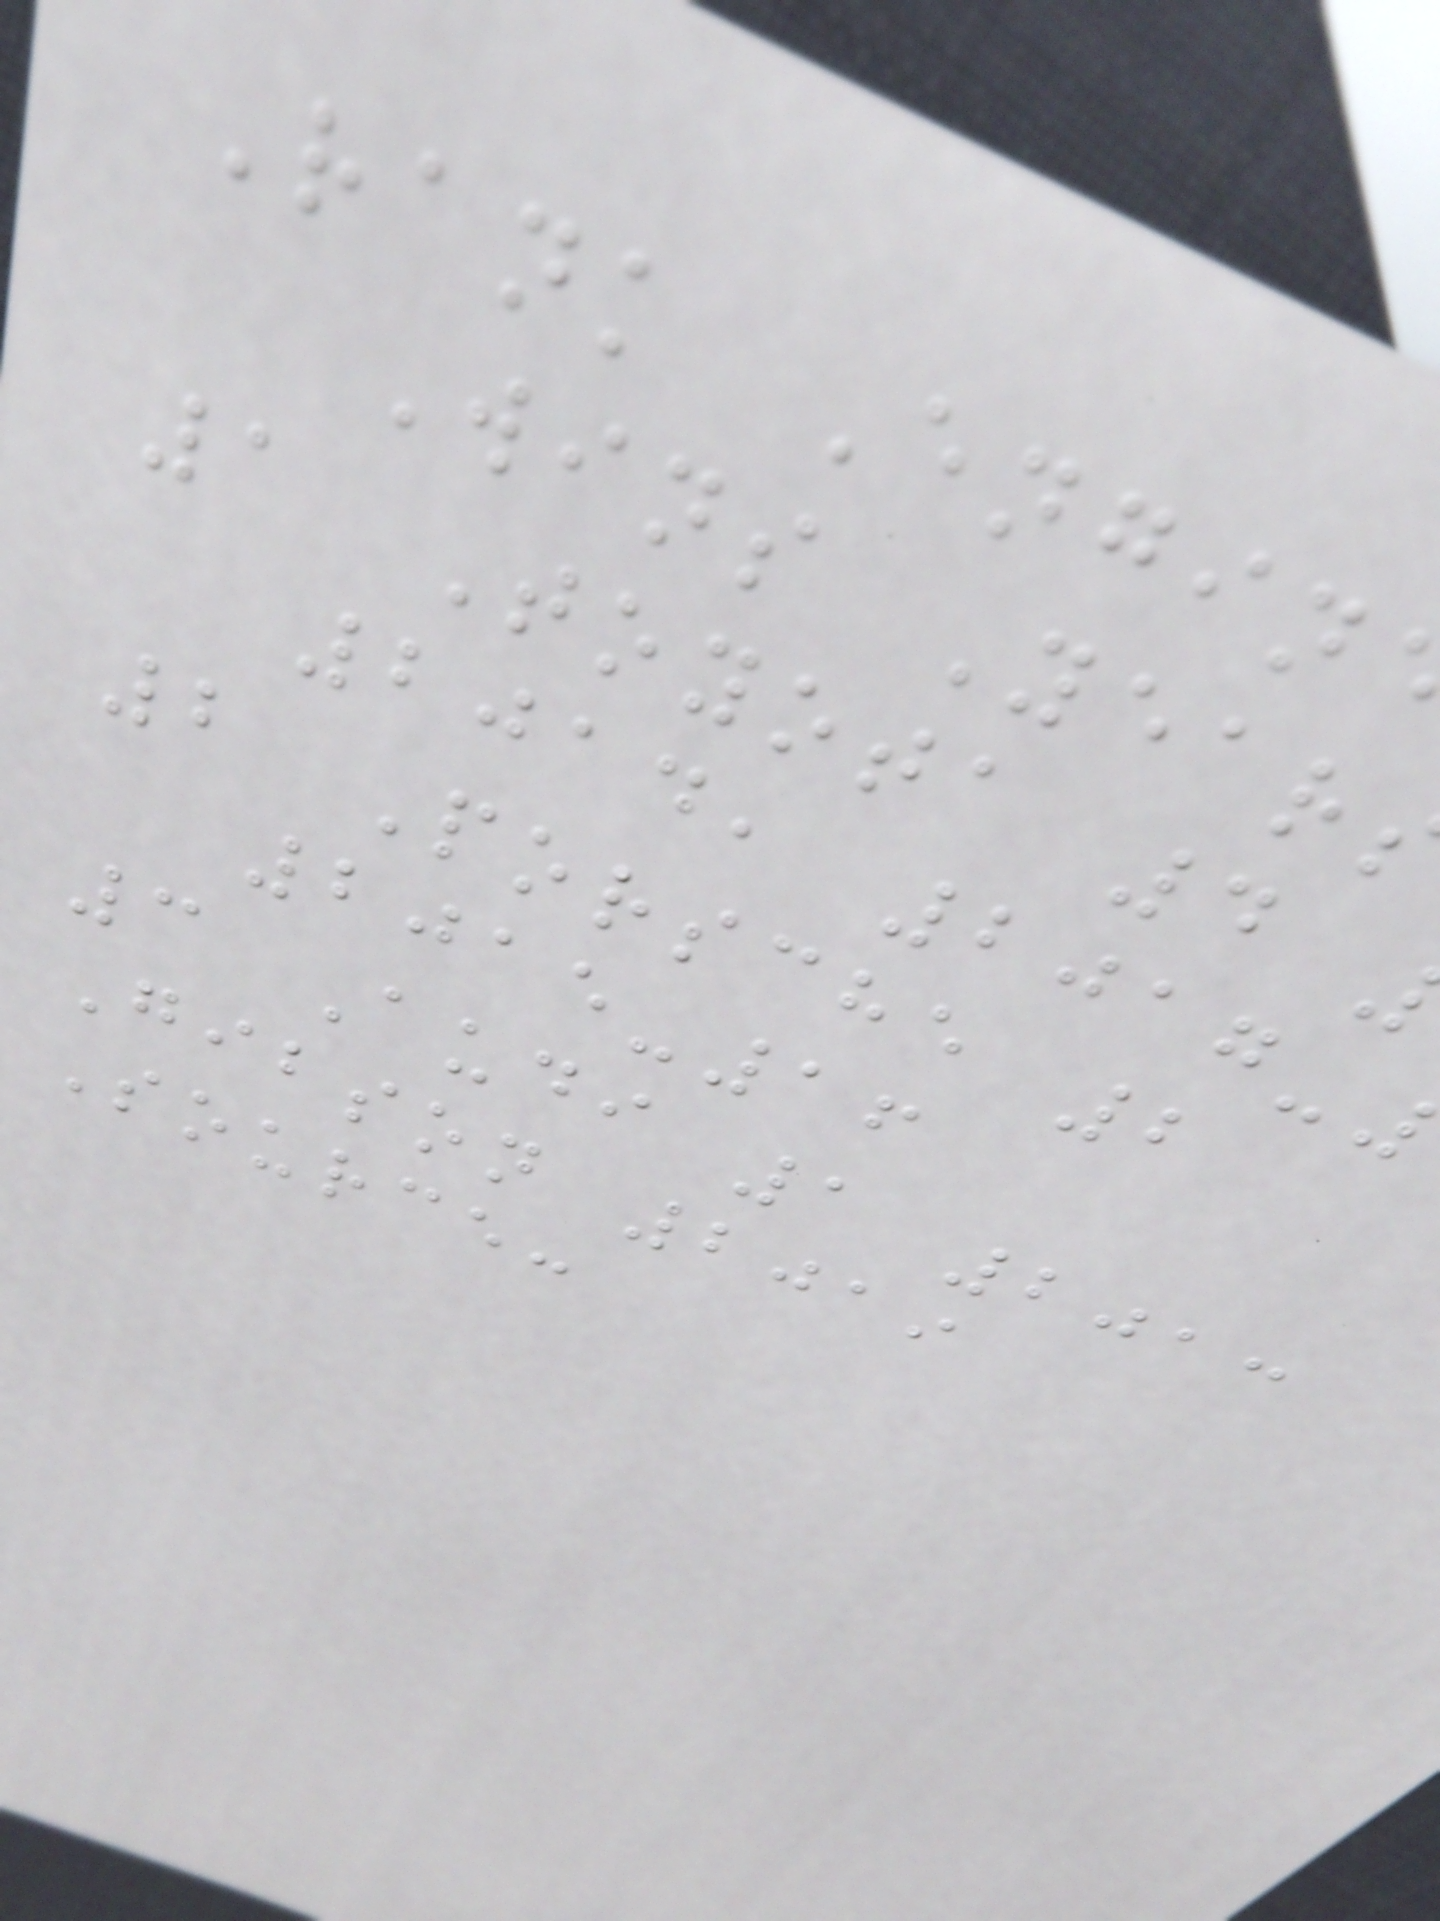Rank Engin
Wins Year
1 Toyota 4
2014, 2017-
2 Porsche 2
2015-16
3 Audi 1 2013
Gibson 2019
Source:
